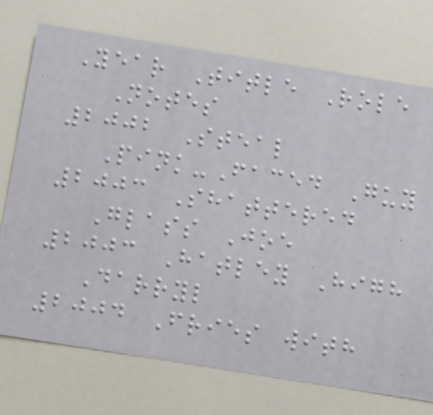Year Title Role
Notes
2002 Steal
Pink-Faced Guy
2003 Shattered
Glass Joe
2003 Hatley High
Darryl
2004 Fries with
